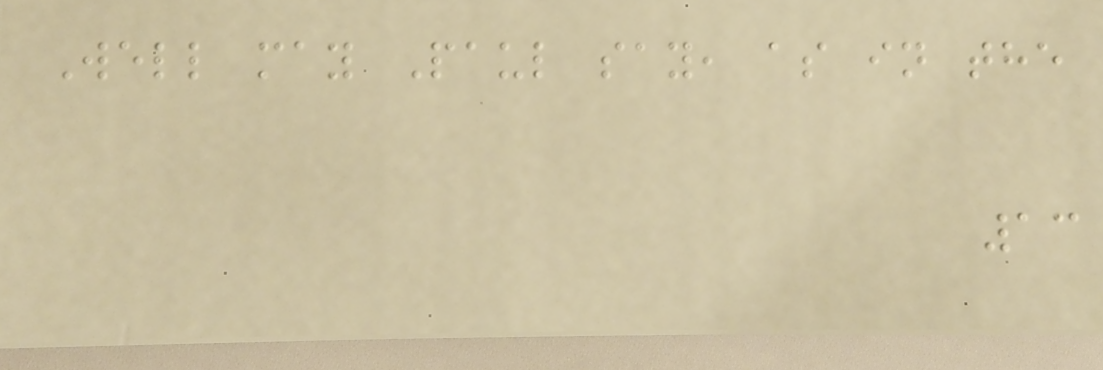Well may Paul say, as in the
13
